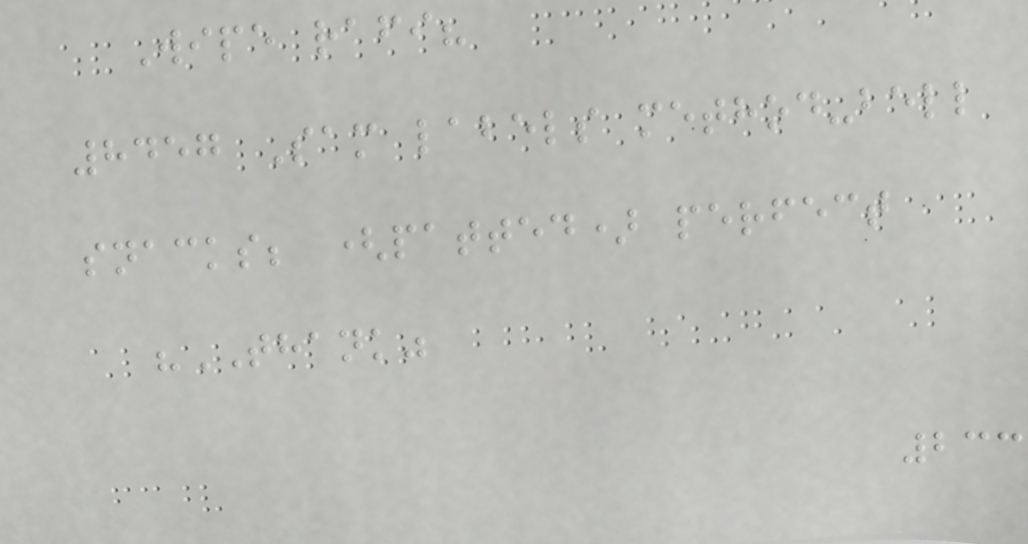Wipe rafi?
8457 Sam labels method-bell
snacks; (patted) perfect
"THANK"
233
